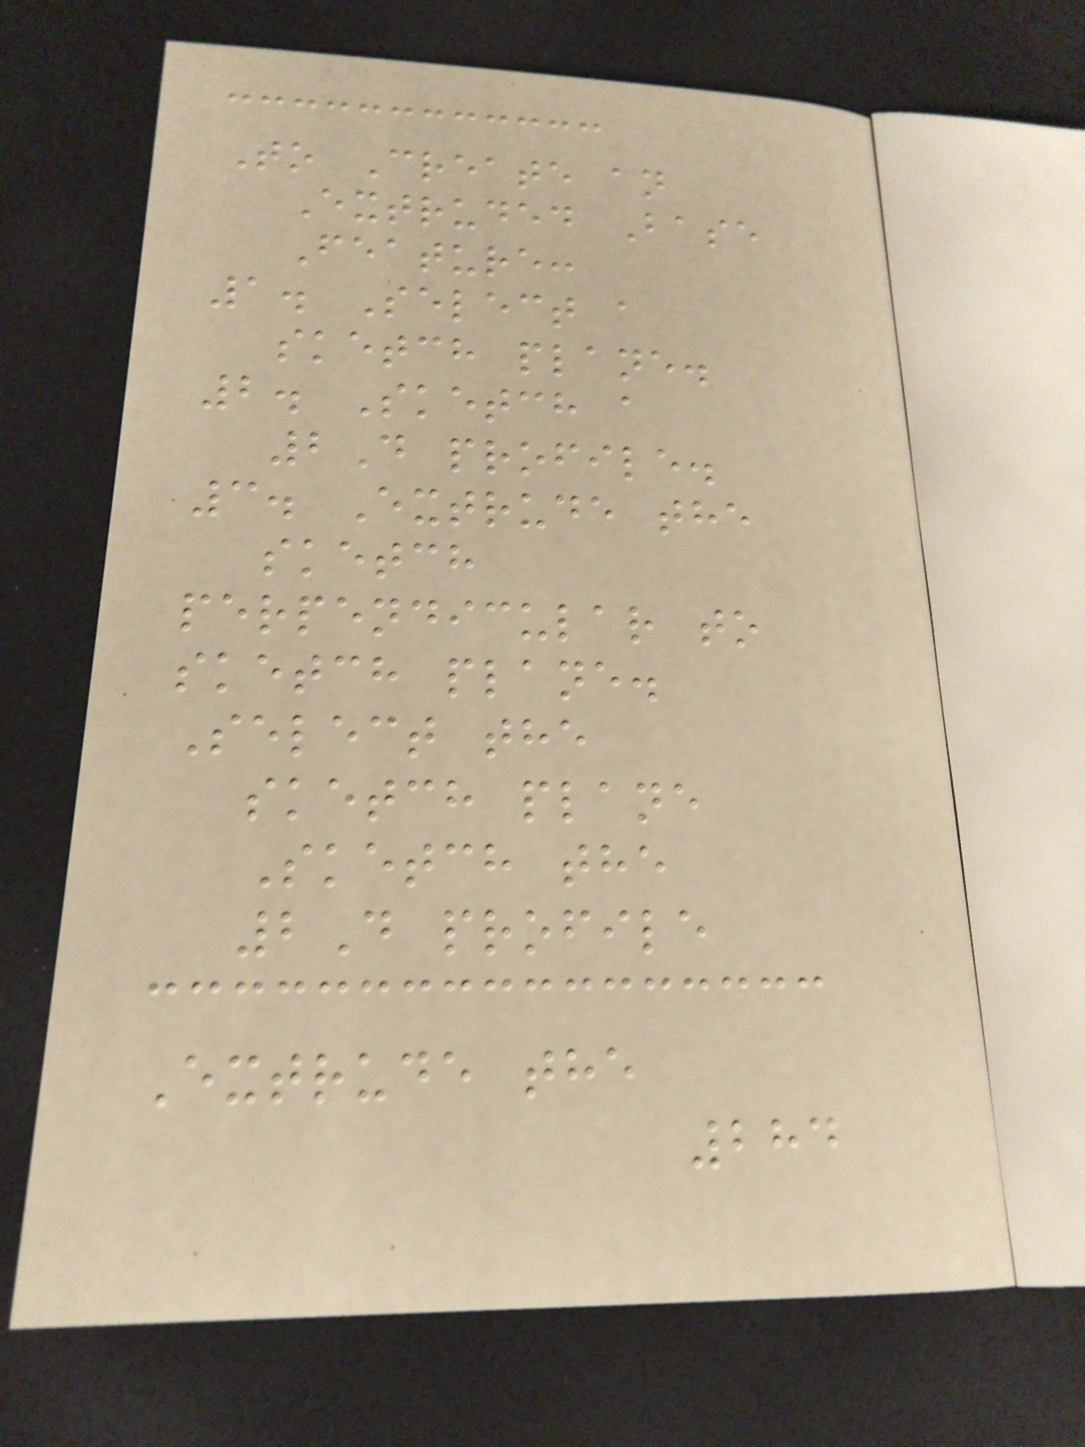To Create an
Extruded Base
Feature:
1. Select a
sketch plane.
2. Sketch a
2D profile.
3. Extrude the
sketch
perpendicular to
sketch plane.
Select the
sketch plane
Sketch the
2D profile
Extrude the
284
